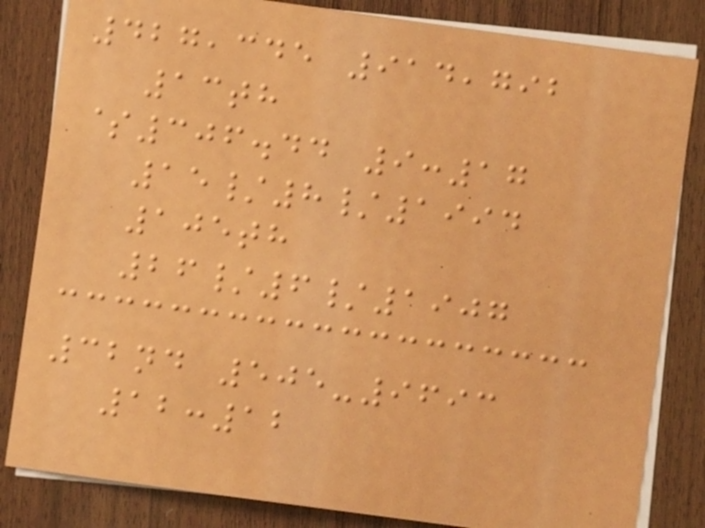427,345 914,792
13th
$306.44 9:17
15/8/1994
105th
26/6/1907
32nd 505-9693
12:12
